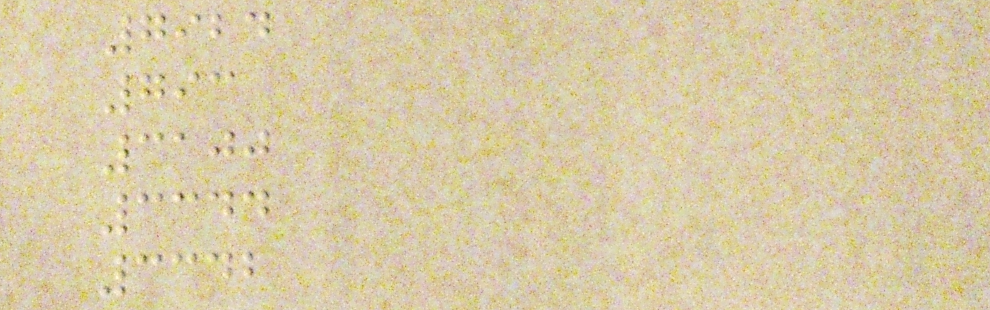7924
793
3100
3344
3342
